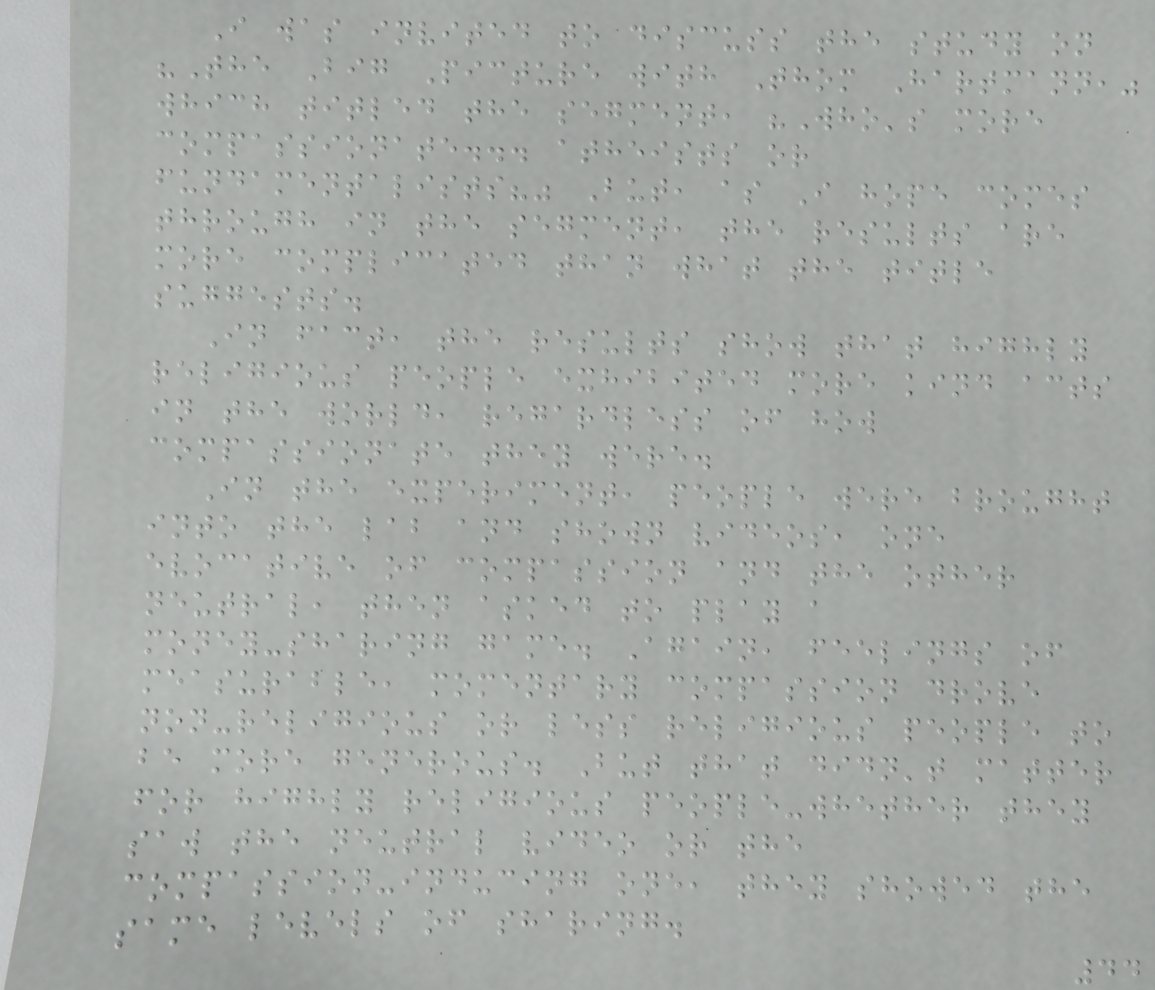I was invited to discuss the study on
"The Big Picture with Thom Hartmann,"
which titled the segment, "Who's more
compassionate... atheists or
fundamentalists?" But, as I hope comes
through in the segment, the results are
more complicated than what the title
suggests.
In fact, the results show that highly
religious people exhibited more kind acts
in the world, regardless of how
compassionate they were.
In the experiment, people were brought
into the lab and shown videos, one
evocative of compassion and the other
neutral, then asked to play a
money-sharing game. Again, feelings of
measurable, momentary compassion drove
non-religious or less religious people to
be more generous. But that didn't matter
for highly religious people-whether they
saw the neutral video or the
compassion-inducing one, they showed the
same levels of sharing.
44
